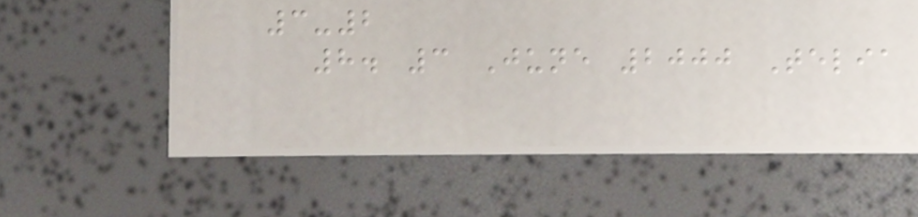3-2
8. 3 June 2000 Telia
